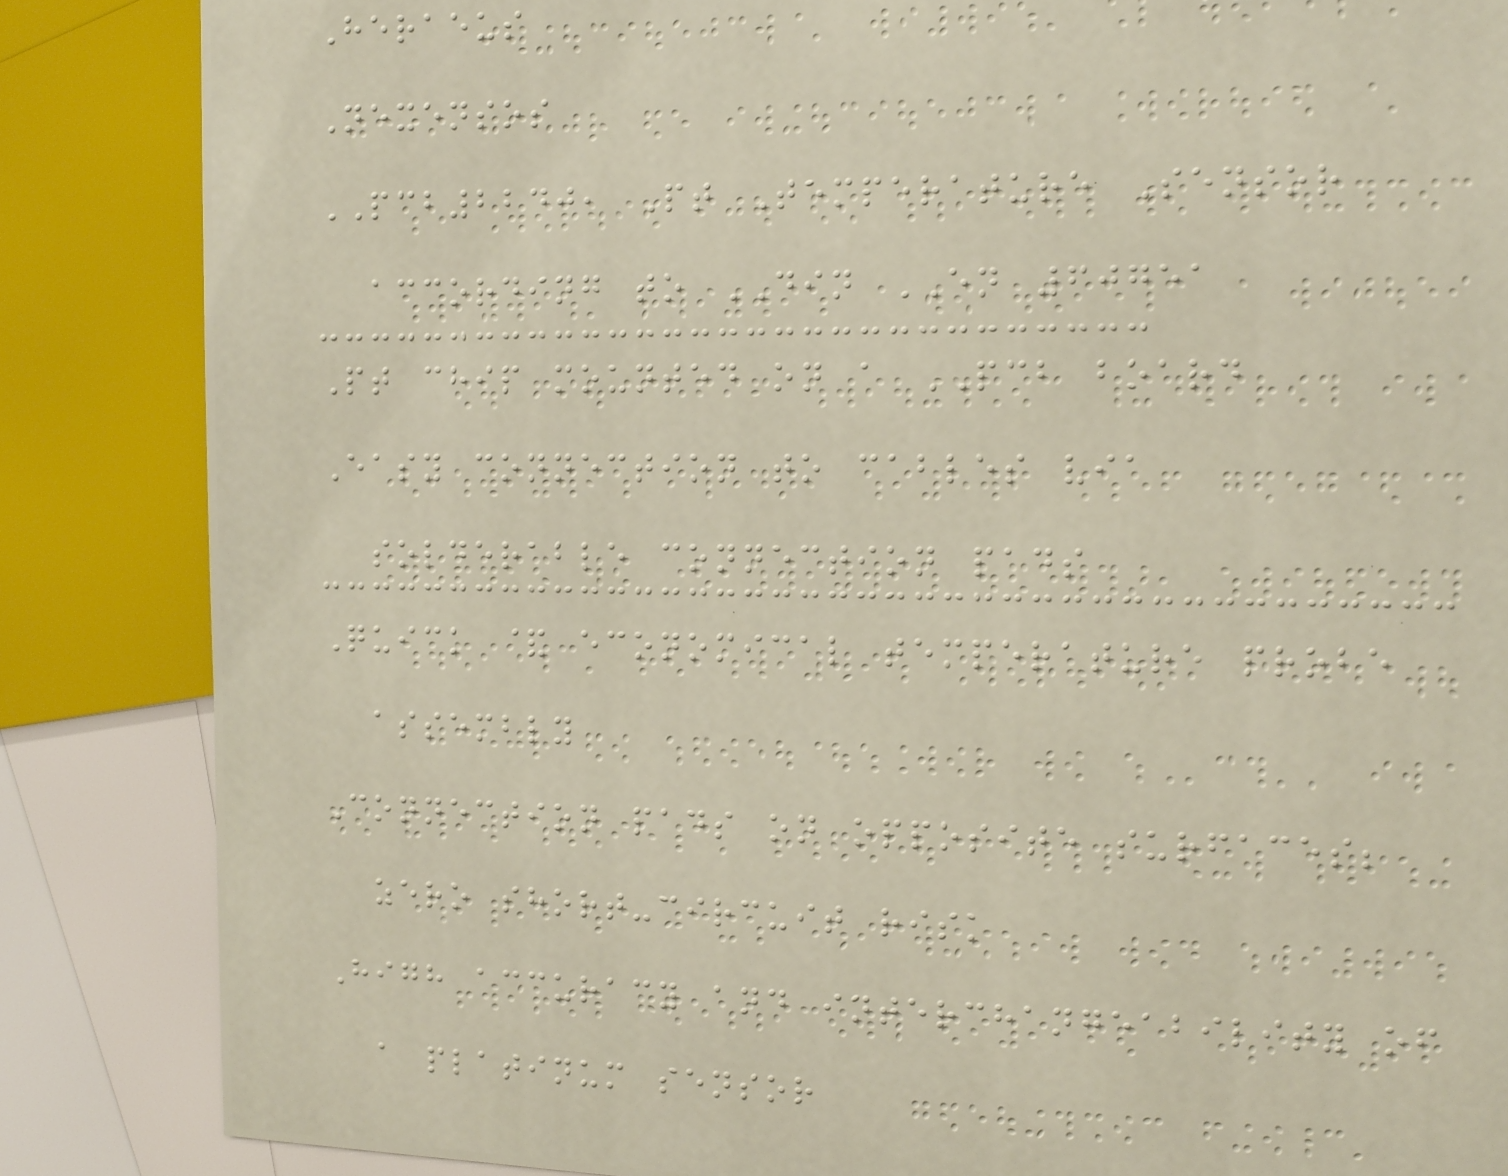Heraeus
Nexensos
PCB2240, Pt Temperature Sensor
according to DIN EN 60751
Pt chip mounted on a PCB board
Easy connection to cables via
solderable connection pads
Quick & economical temperature probe
assembly
Connection pads on opposite surfaces;
zero short-circuit risk
High accuracy and interchangeability of
a platinum sensor
